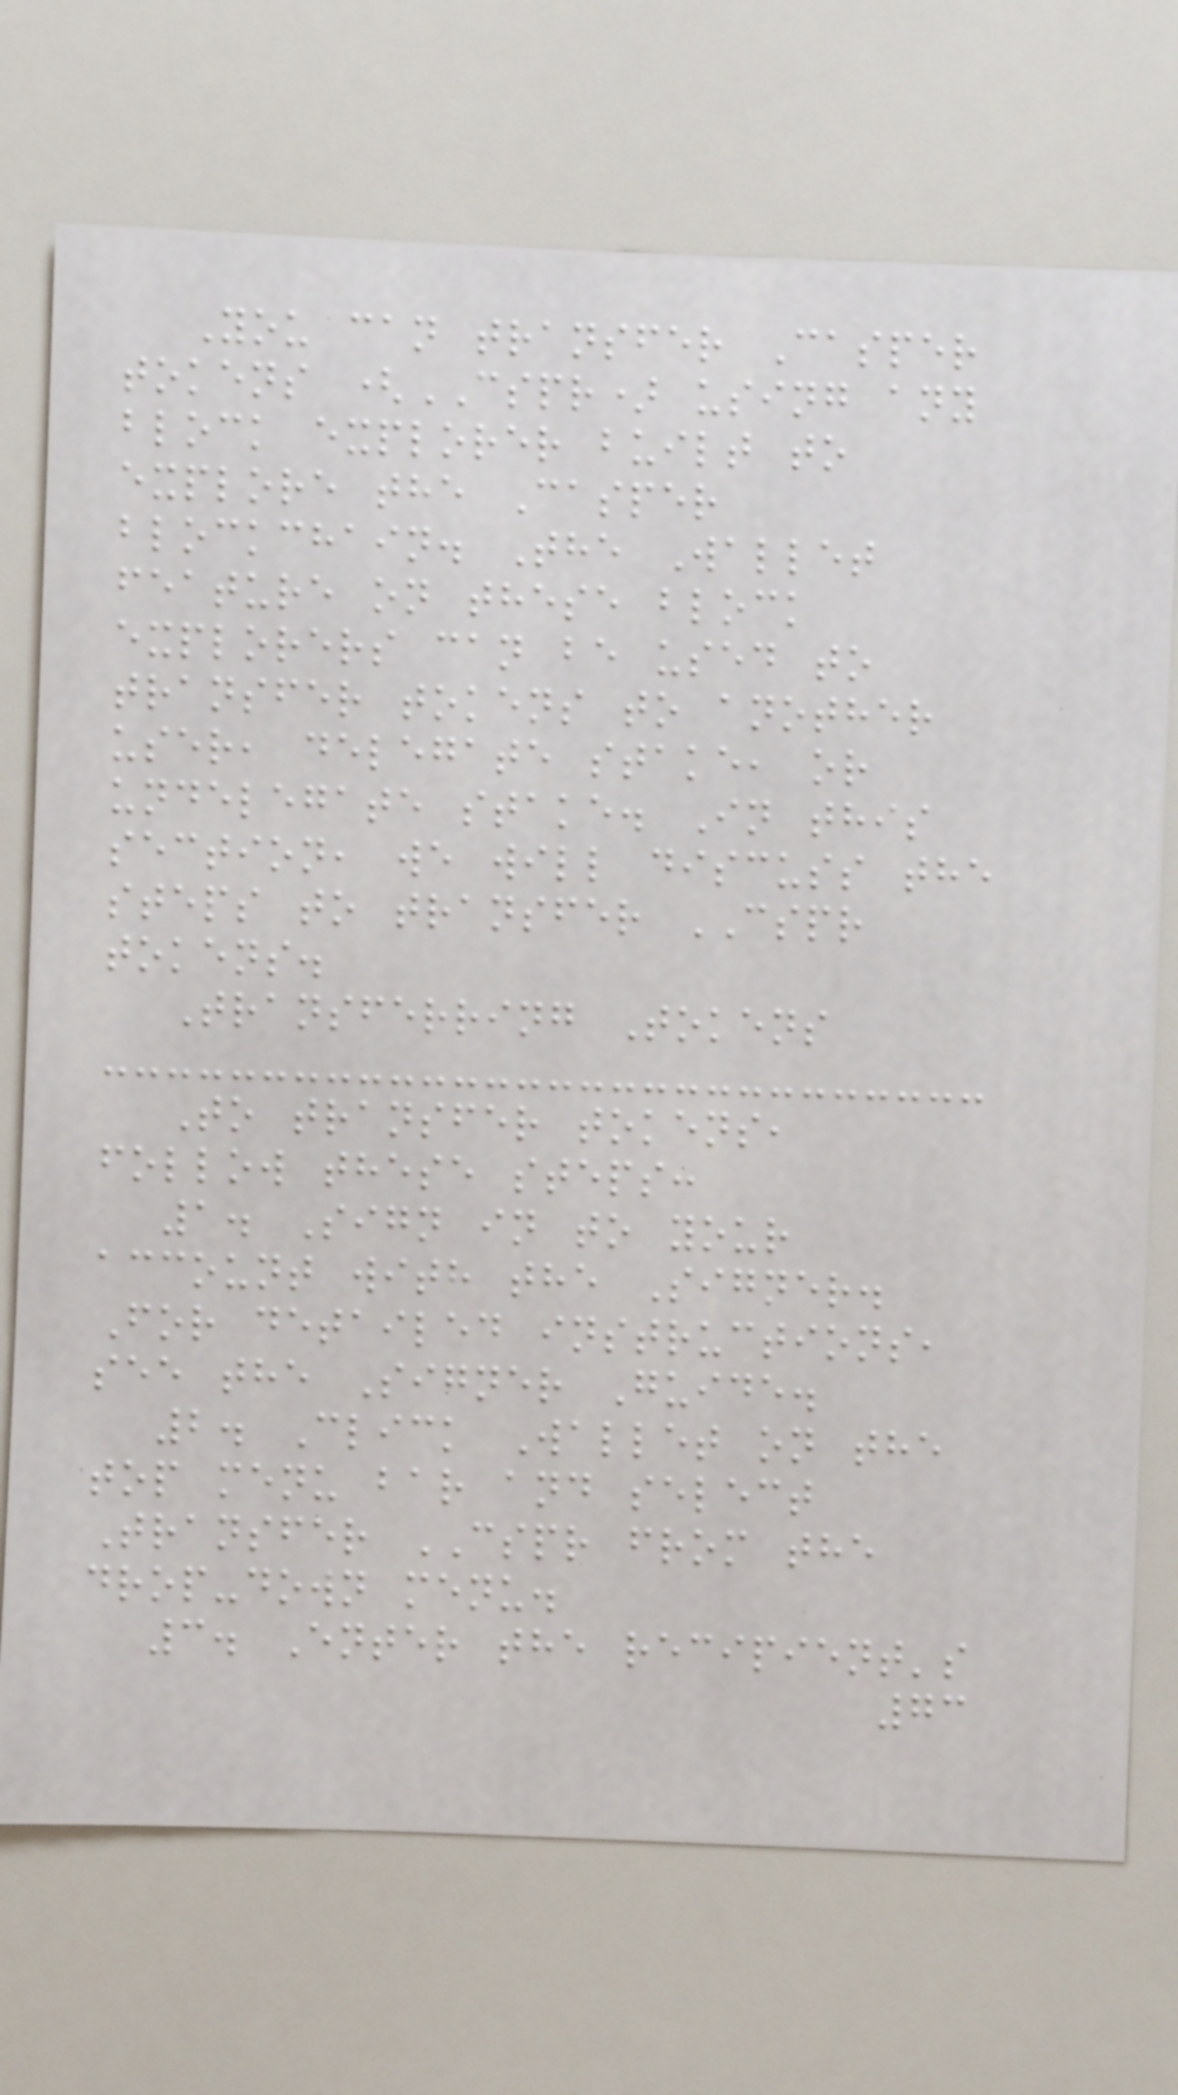You can transfer Casper
tokens (CSPR) using any
block explorer built to
explore the Casper
blockchain. The Wallet
feature on these block
explorers can be used to
transfer tokens to another
user, delegate stake, or
undelegate stake. In this
section, we will discuss the
steps to transfer CSPR
tokens.
Transferring Tokens
To transfer tokens,
follow these steps:
1. Sign in to your
account with the Signer.
For detailed instructions,
see the Signer Guide.
2. Click Wallet on the
top menu bar and select
Transfer CSPR from the
drop-down menu.
3. Enter the recipient's
73
